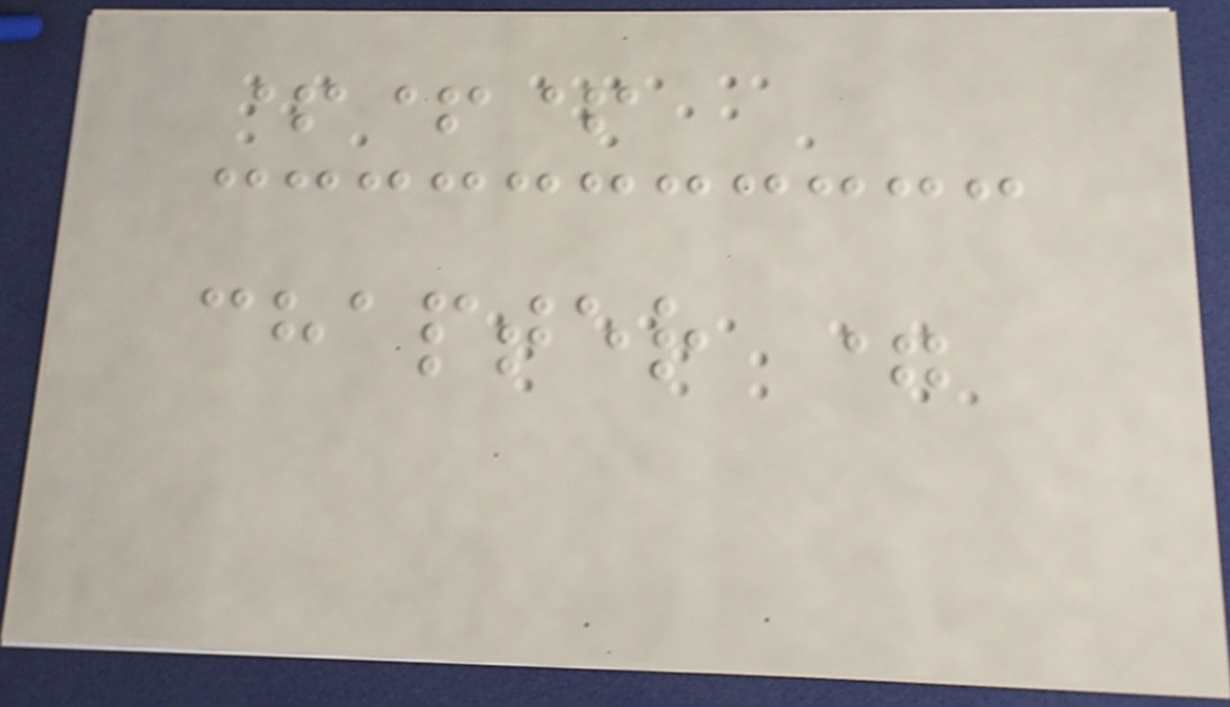+++
chapter =
